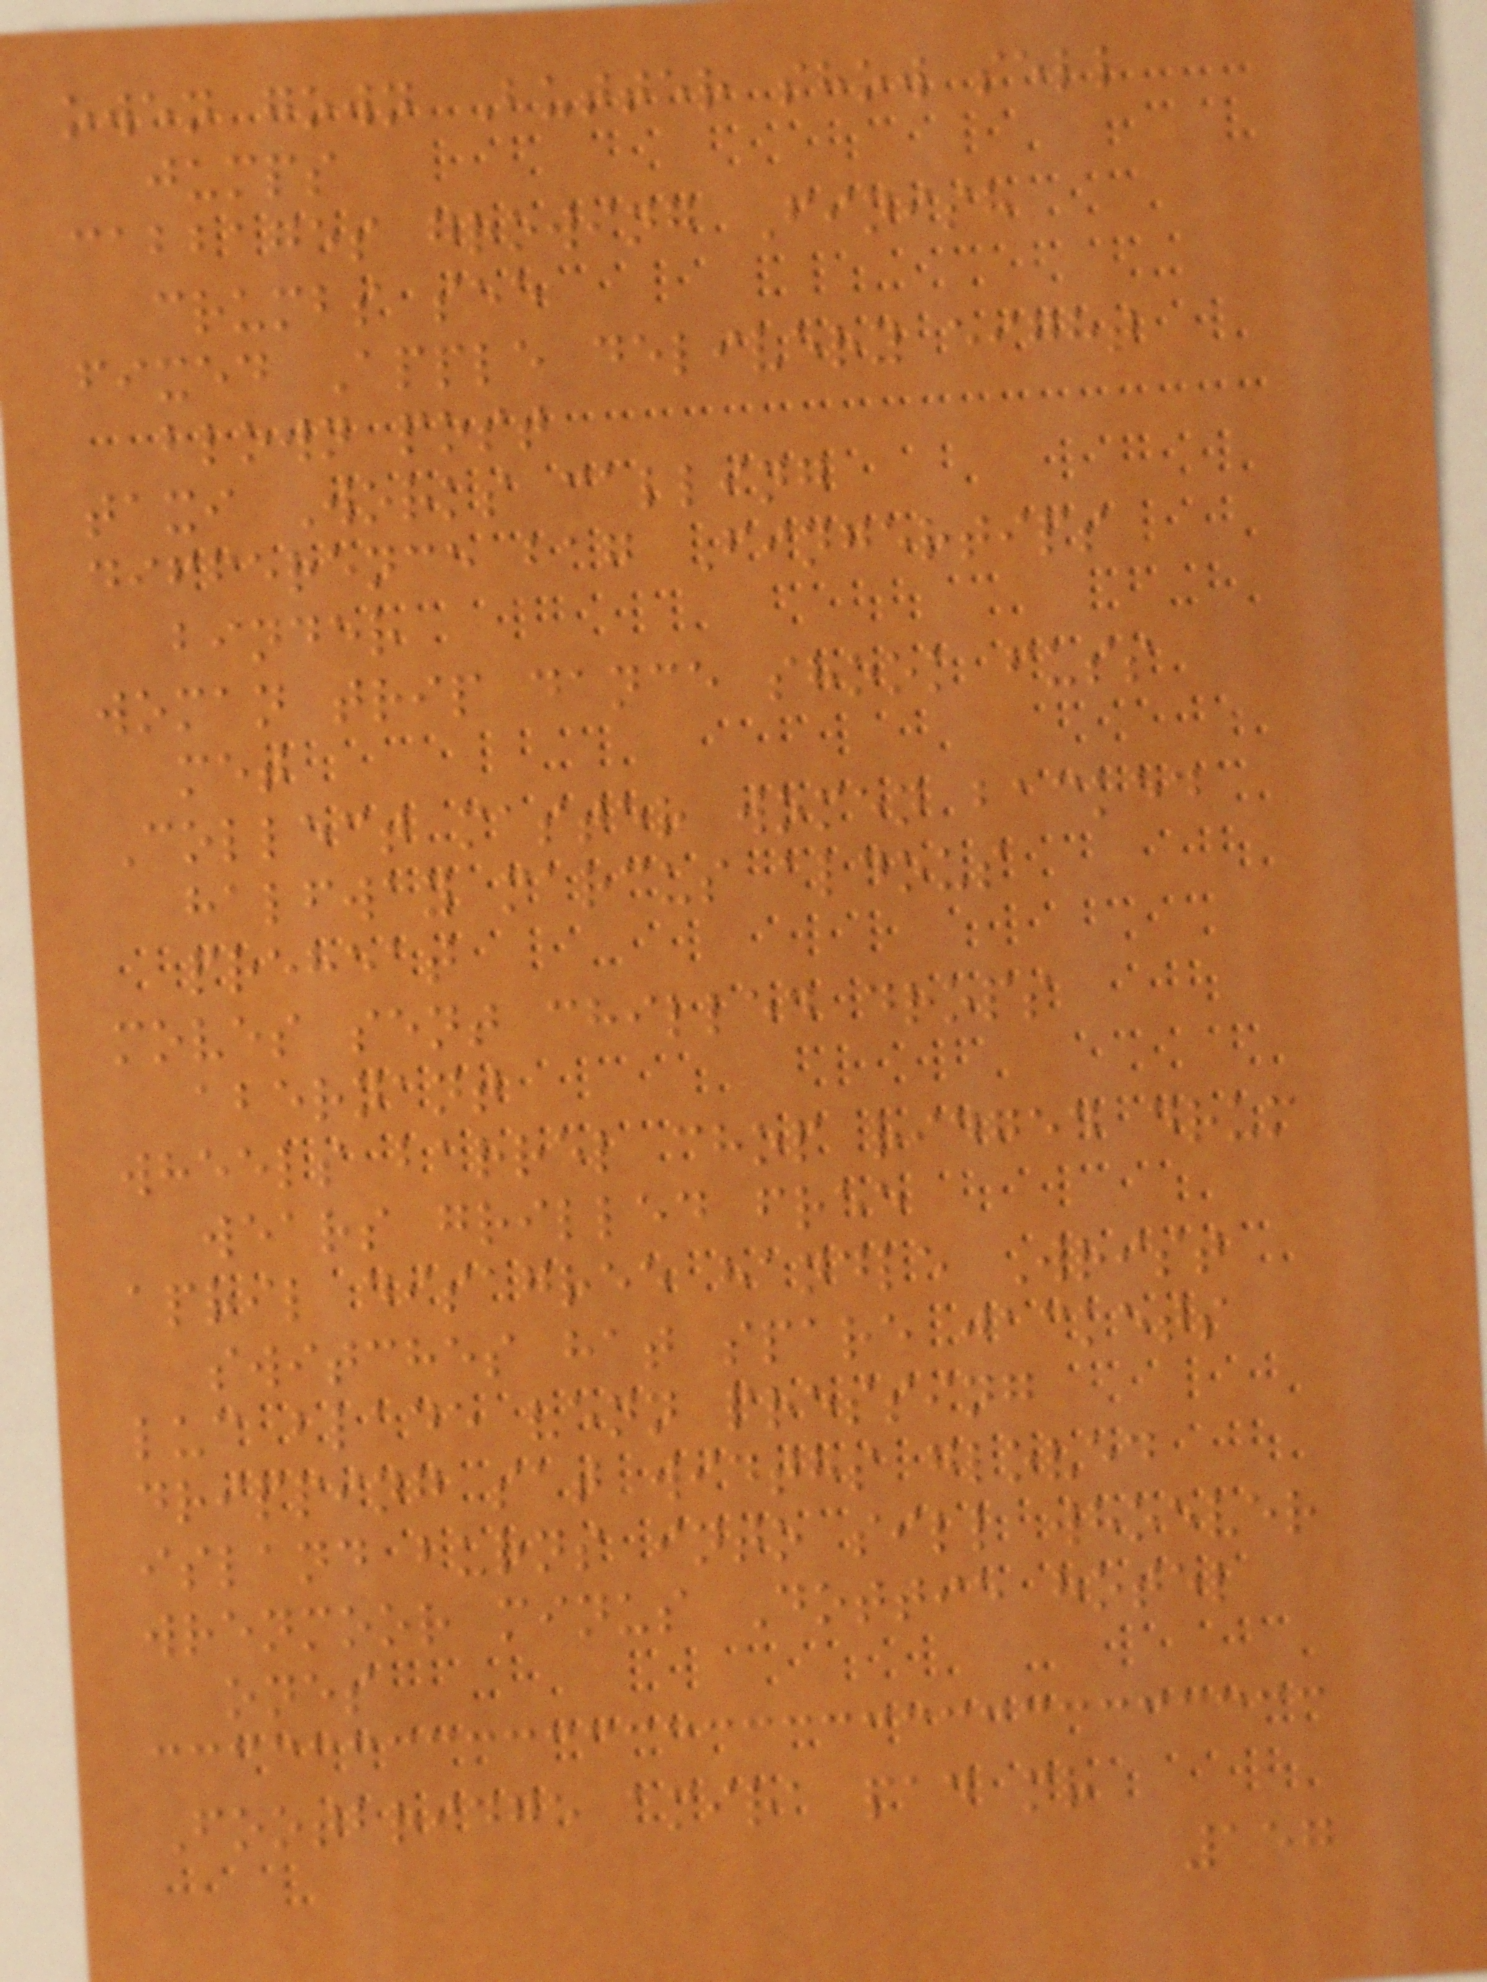owen gown Butter show sell
jumps
cabbages growing Finish
crumbs see
fixed Apple delivery eight
blown post
taxi Works calling
difference bag Fingertips
binder
woman trip dance shook fuss
met
Collect master women backed
halfway marcus aldous
preheat
moves sent chilled drops
abernant
wheels barrel chop ridged drum
wears grilled free
april disagree handle Wrist
switches hat spare jackets
luc blade venn pressing
dripping sat widths gloved
island burns into sill whoever
wrenmoor minus Dottie hotel
ones
Footbridge amira pad mr
157
